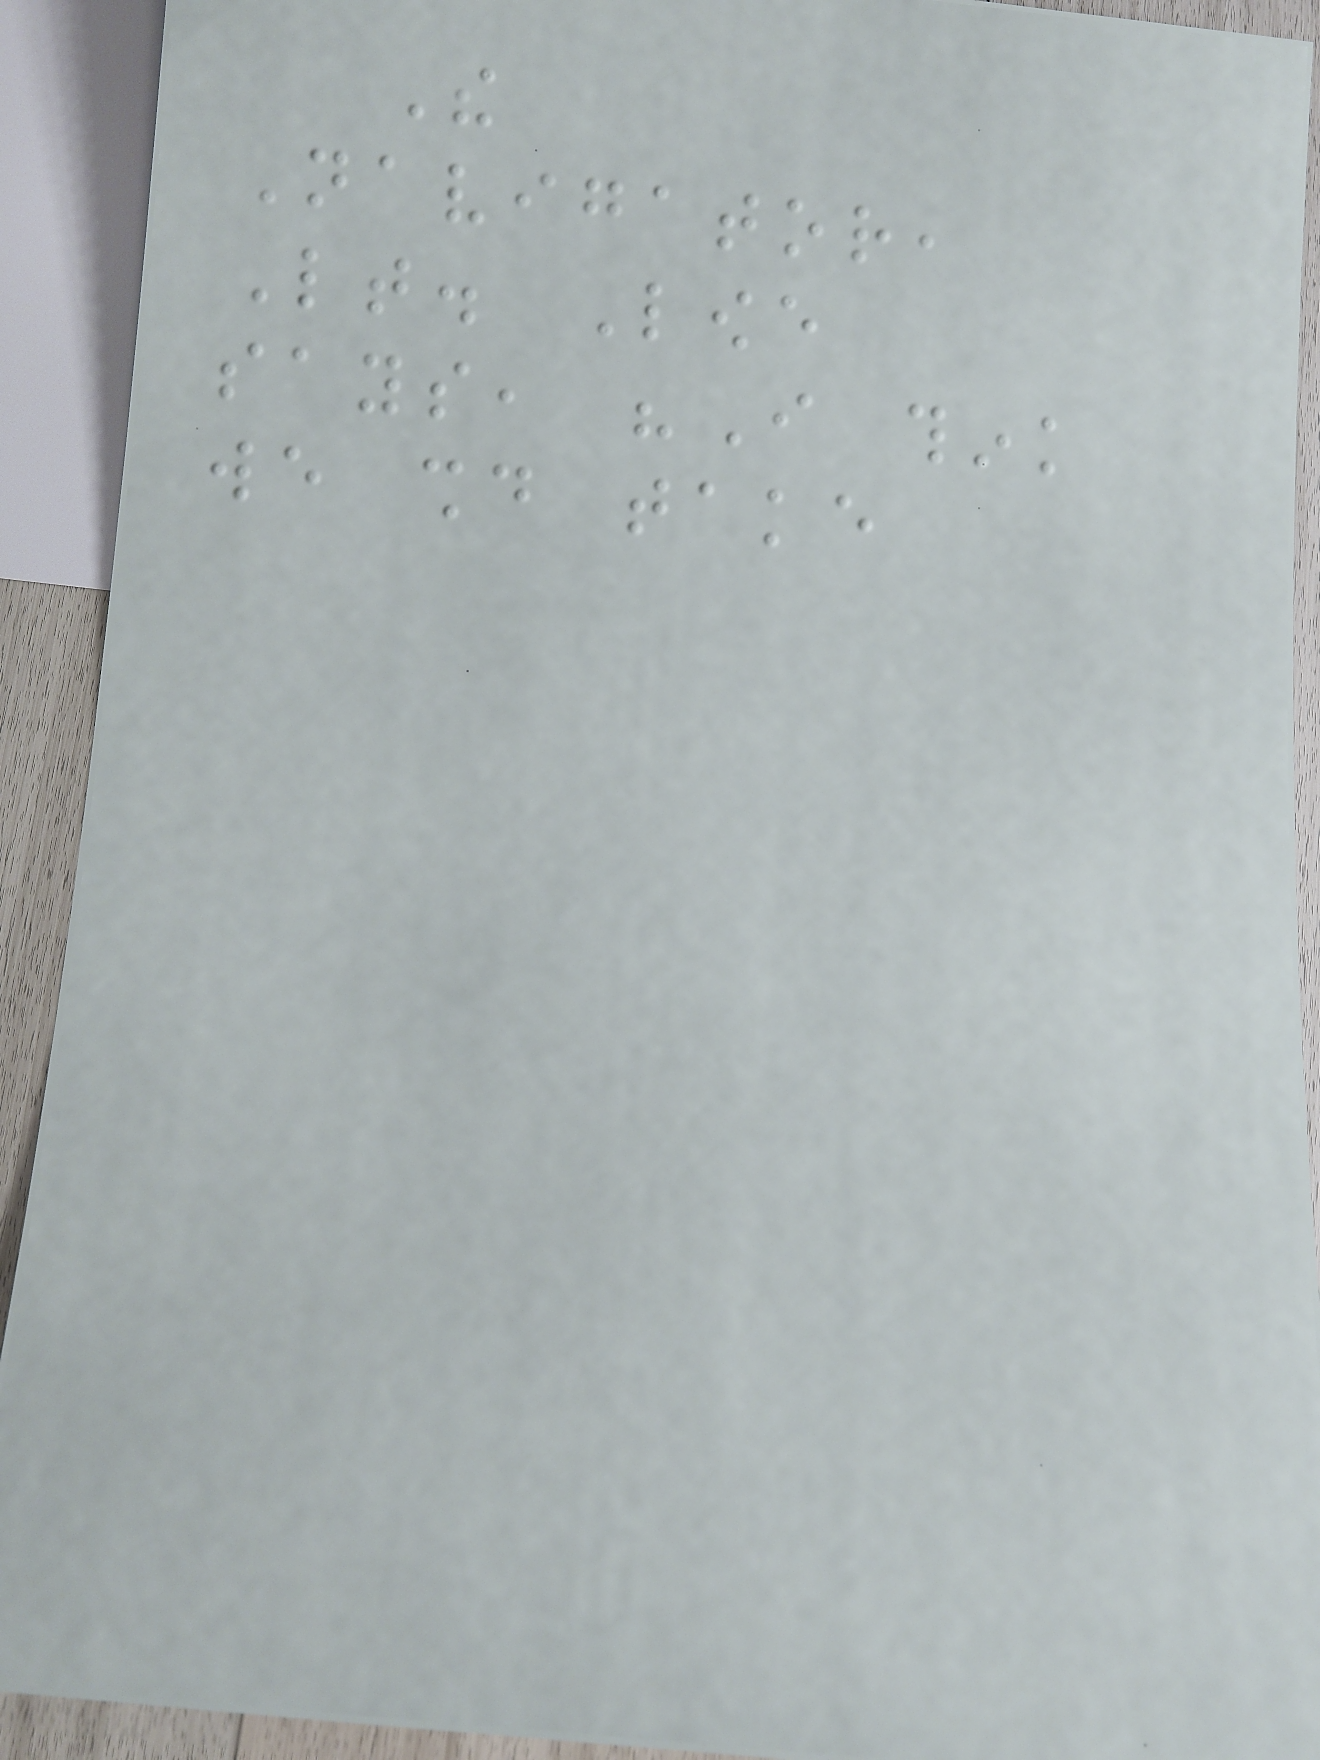The
Navigator,
Lt. Lowe
says, "I think
we should take
